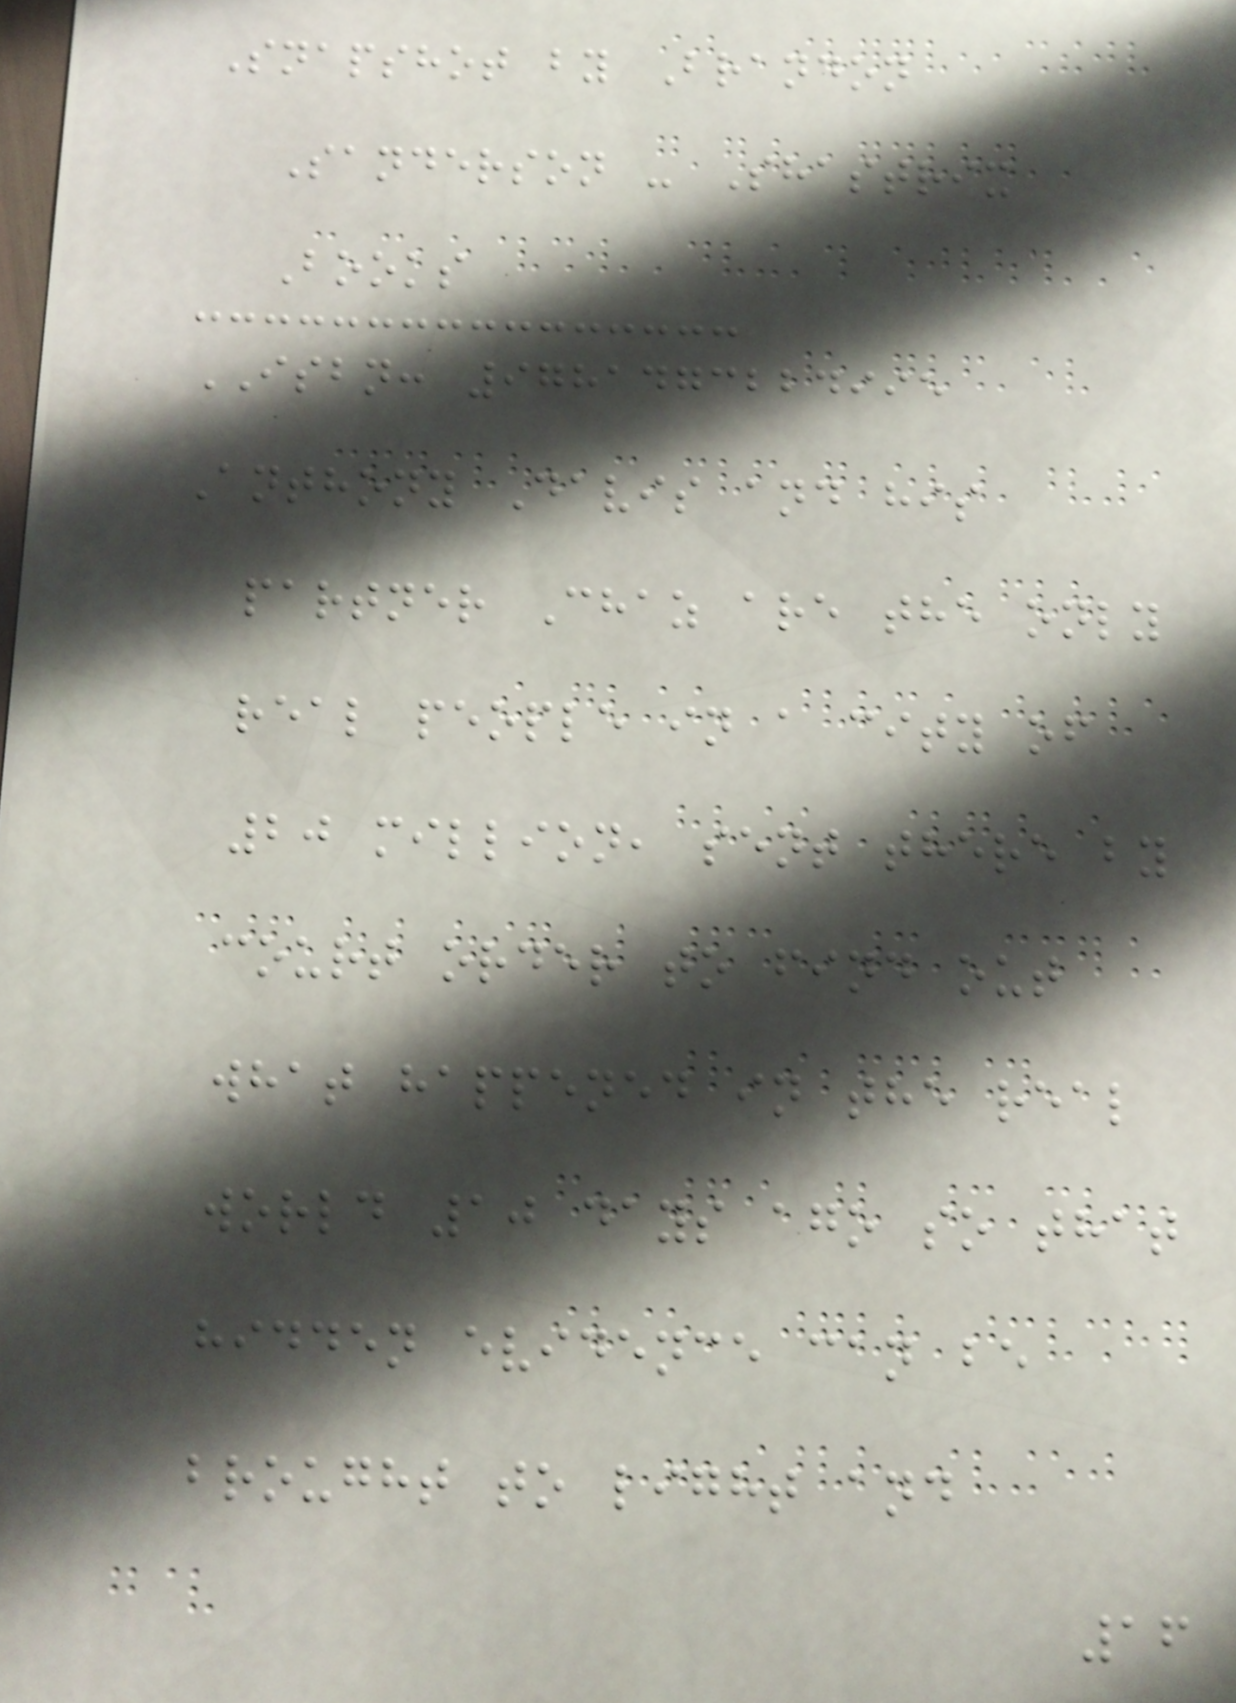Snapshot by Brandon
Sanderson - Shastrix
Books
ISBN: 9781473224995
Anthony Davis and his
partner Chaz are the only
real people in a city of
20 million, sent there by
court order to find out
what happened in the real
world 10 days ago so that
hidden evidence can be
brought to light and
16
